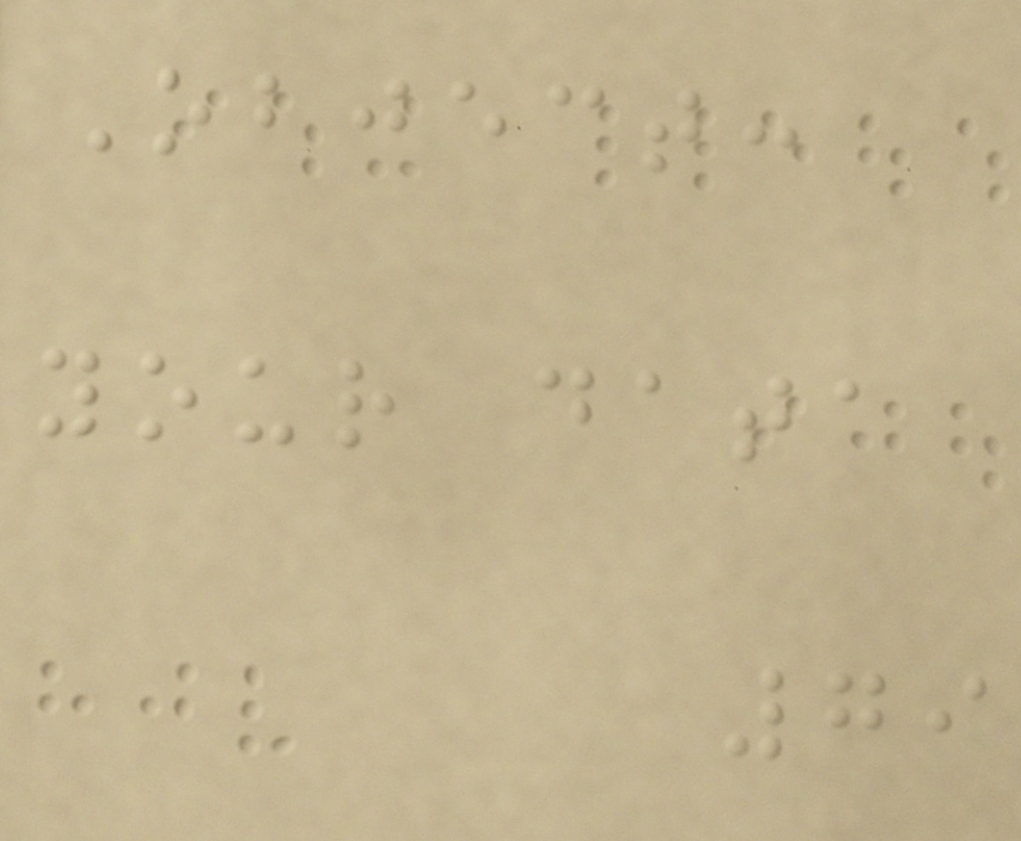Object:
your data
79
